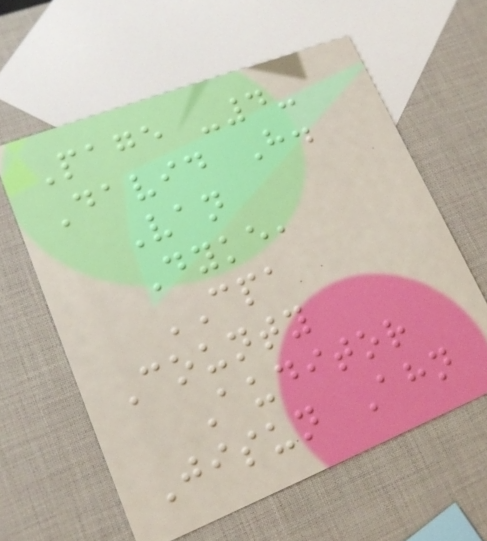Page -4-
David H.
Van
Dyke,
CPA
County
Auditor
Jisun Ahn
